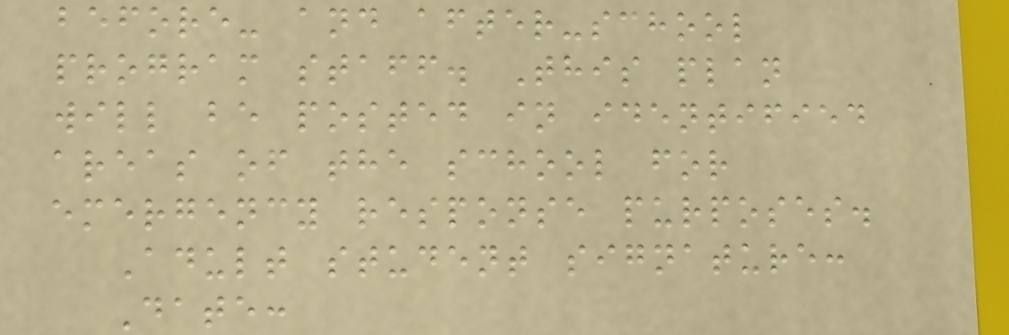before- and after-school
program staff. This plan
will be posted in identified
areas of the school for
emergency response purposes.
Adult student signature:
Date:
